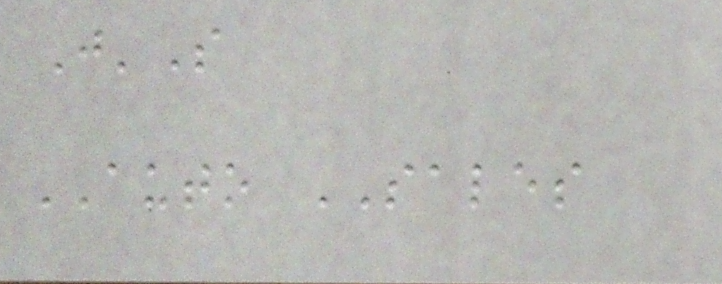J'S
AUTO SALES
